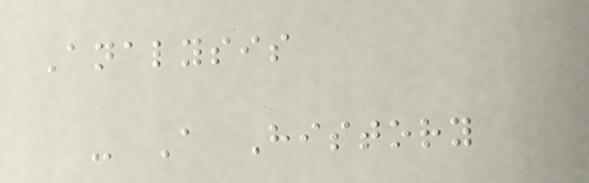Analysis
- A History
